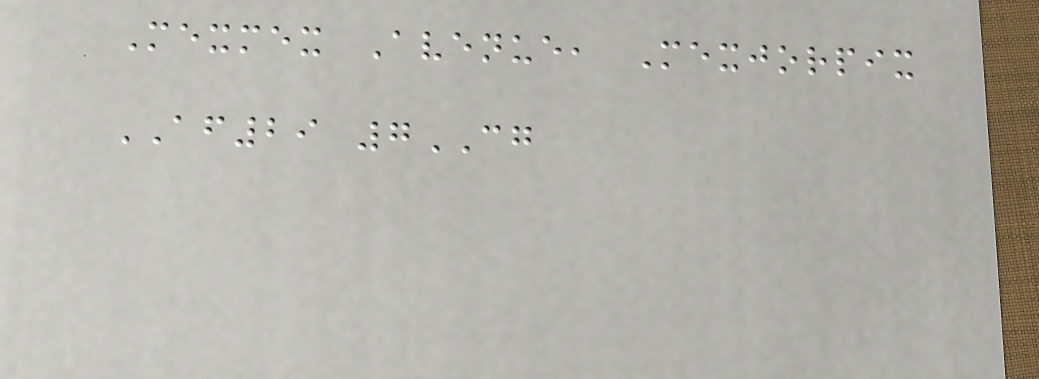Mexmex Avenue, Mexjorpix
AF29 7CG
